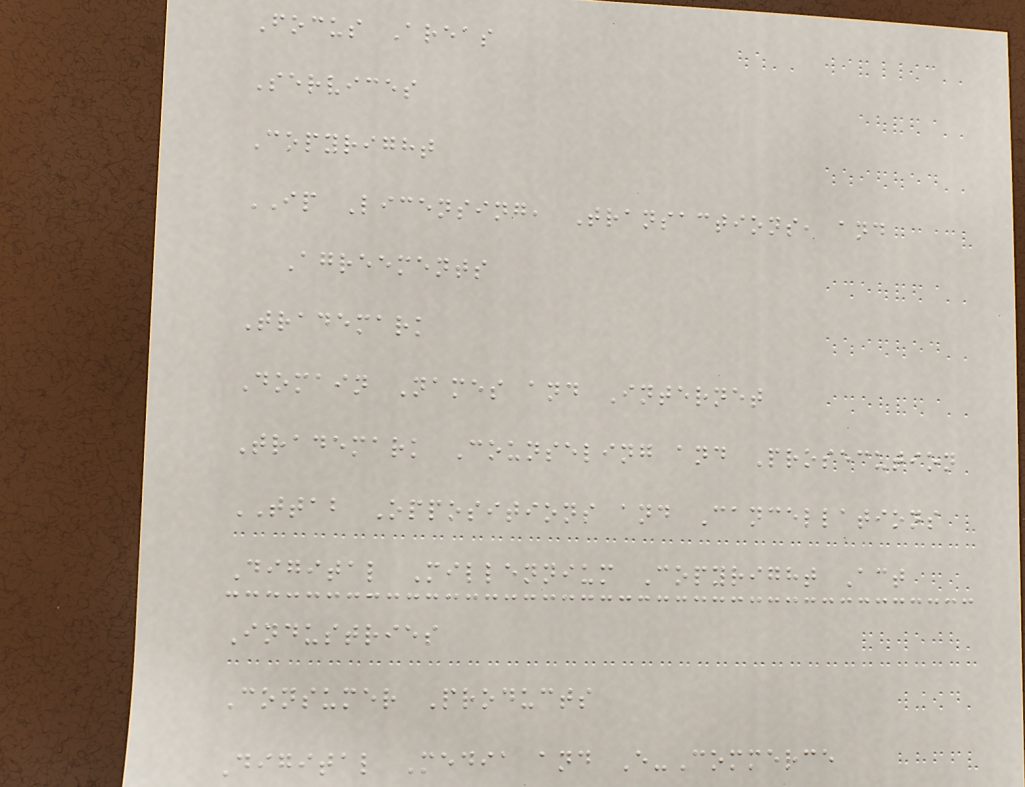Focus Areas
Services
Copyright
IP Licensing, Transactions, and
Agreements
Trademark
Domain Names and Internet
Trademark Counseling and Prosecution
TTAB Oppositions and Cancellations
Digital Millennium Copyright Act
Industries
Consumer Products
Digital Media and E-Commerce
